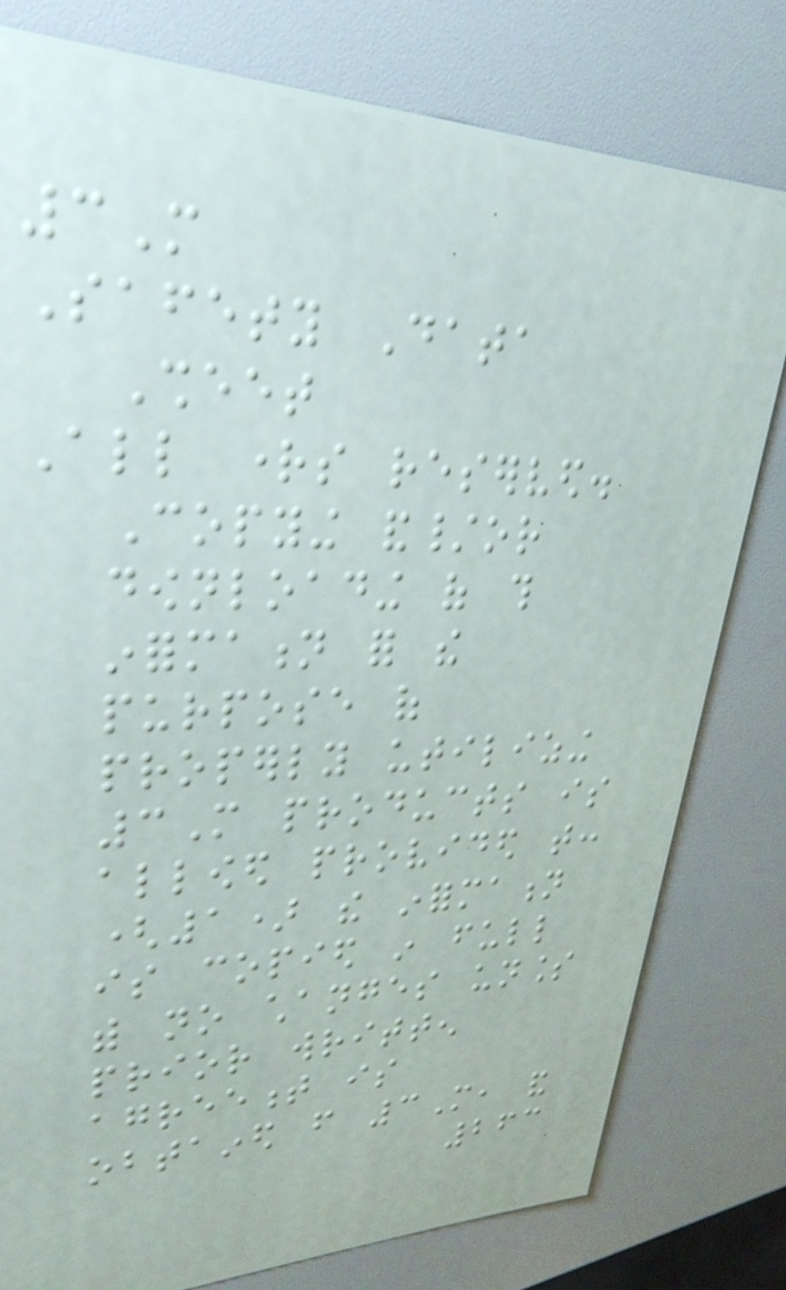3M
Safety Data
Sheet
All rights reserved.
Copying and/or
downloading of this
information for the
purpose of
properly utilizing
3M products is
allowed provided that:
(1) the information
is copied in full
with no changes unless
prior written
agreement is
obtained from 3M, and
263
